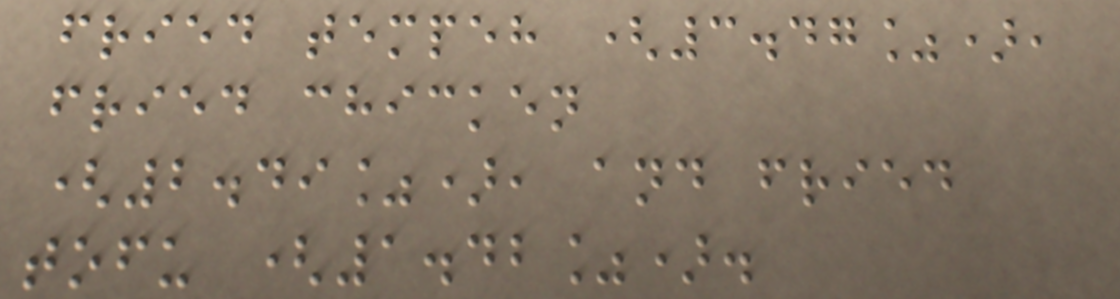fried tempeh (3.47%),
fried chicken
(2.49%), and fried
tofu (1.42%).
